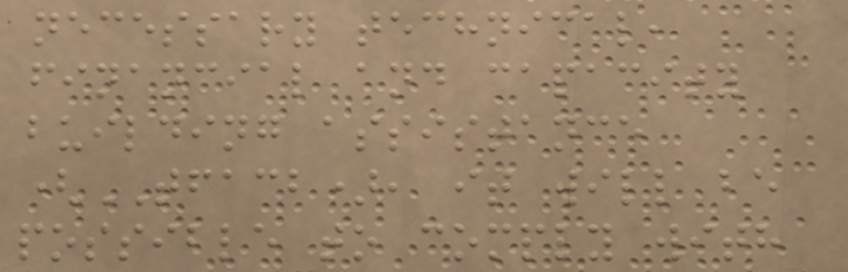necessary technical,
financial and capacity
building assistance
(TFACB), it will be
possible to comply with
